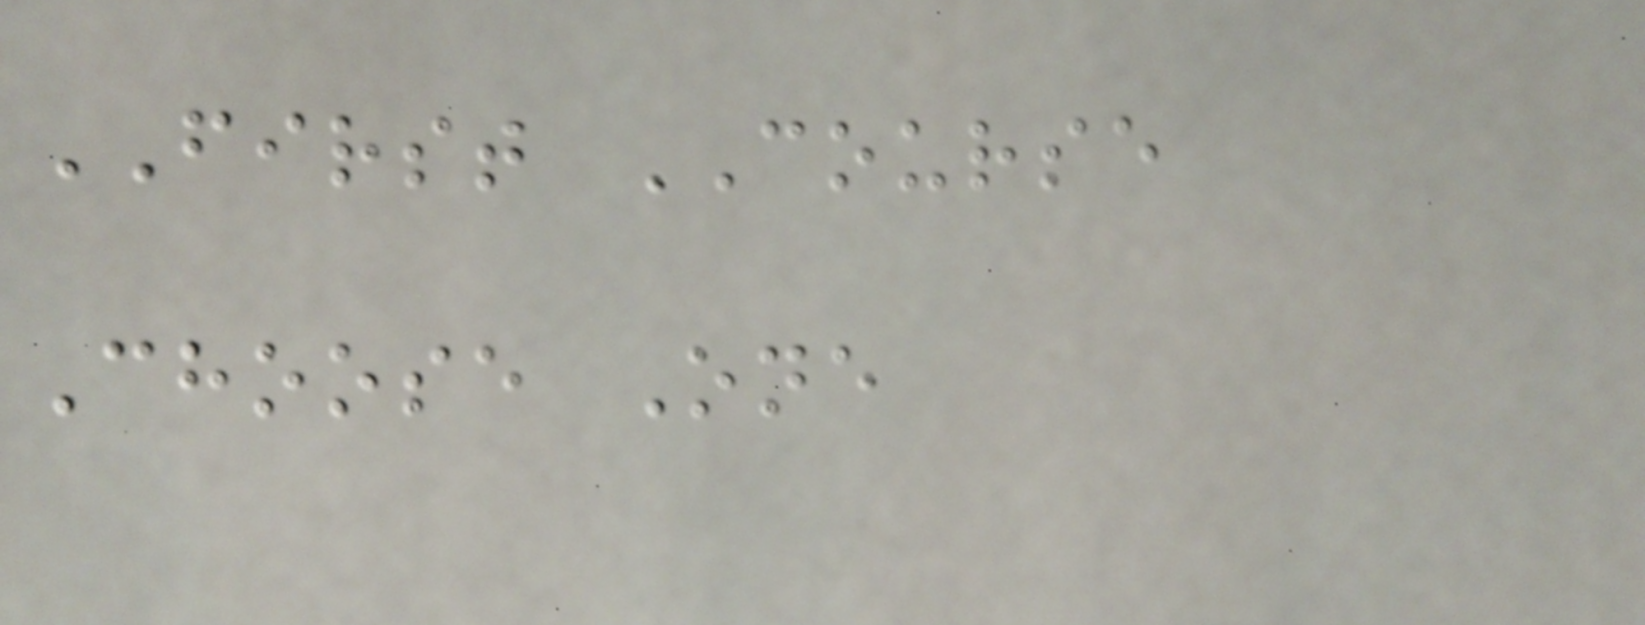FIRST COURSE
Choose One
